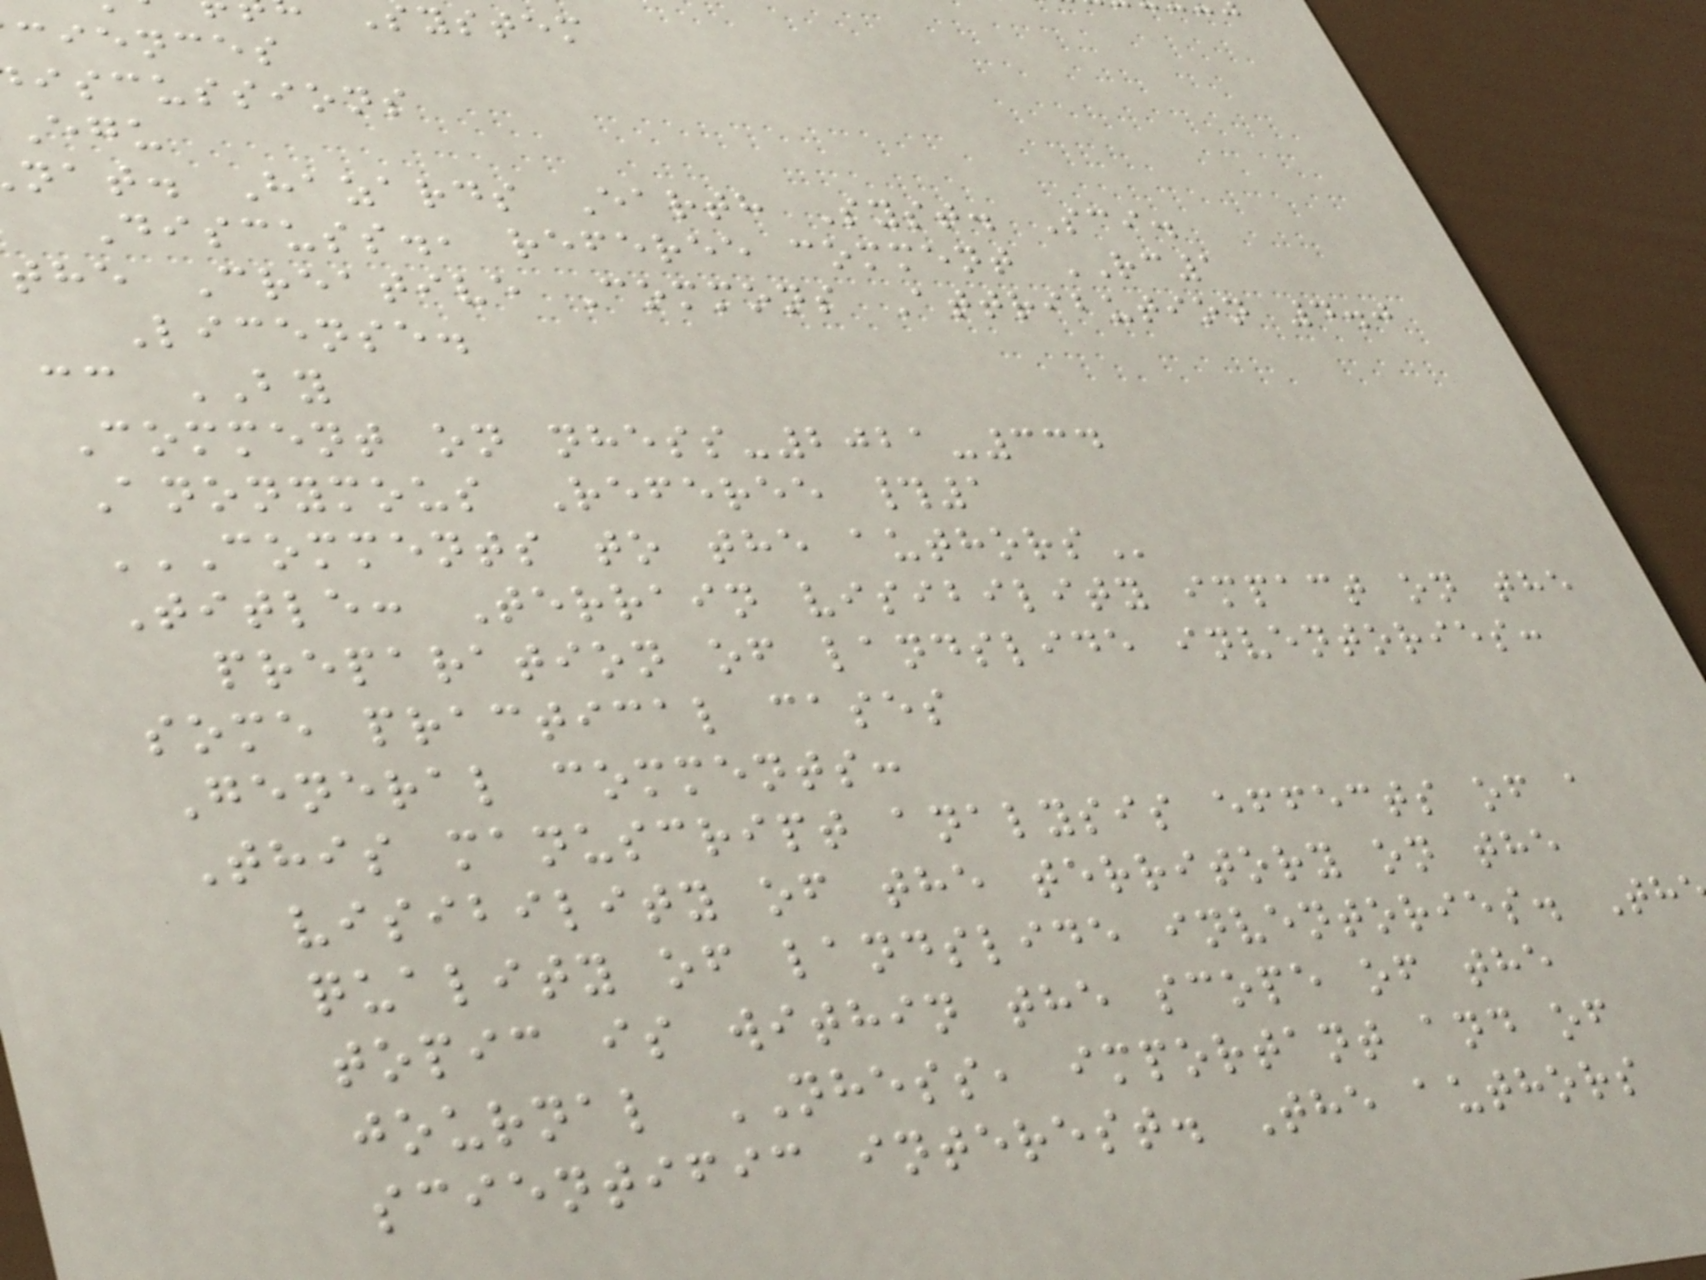system
ciences
iscussions
nat. Hazards Earth Syst. Sci.
Discuss., referee comment RC1
the Creative Commons Attribution 4.0
License.
cc BY
Comment on nhess-2021-334
Anonymous Referee #1
COMMENTS TO THE AUTHORS
Title: Terrain visibility impact on the
preparation of landslide inventories:
some practical cases
General comments:
This manuscript analysis effects of a
visibility of the territory on the
quality of landslide inventories. Th
topic is within the scope of the
journal NHESS, important and of
scientific interest. The authors
